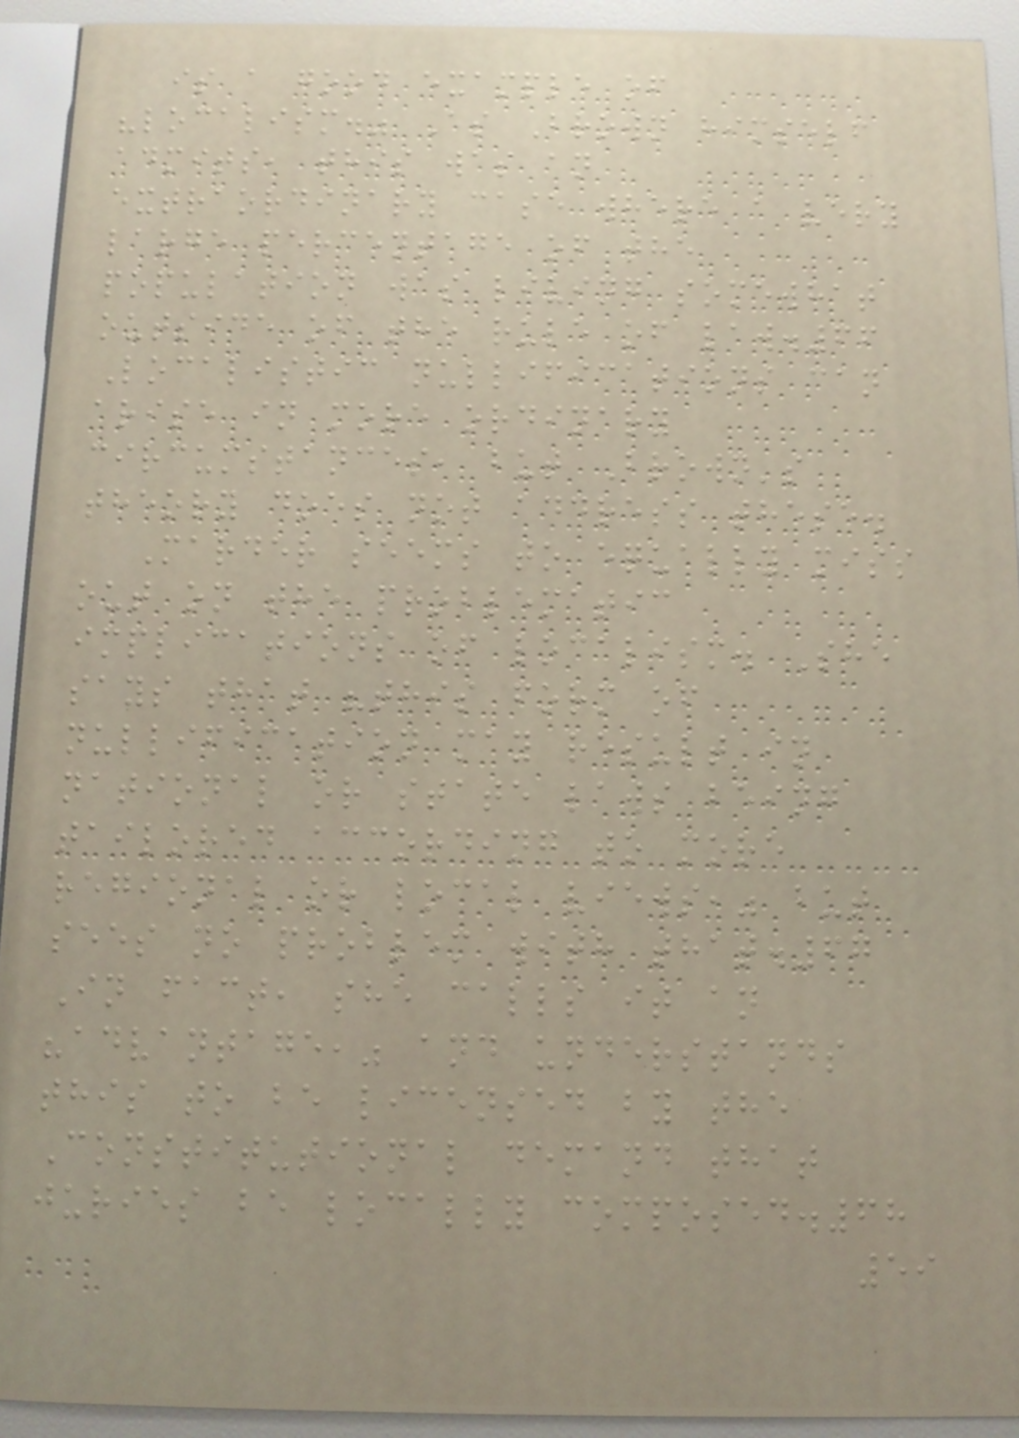is a good example of
"localism." As Brown himself
admits, this was an
extraordinary case where a very
large percentage of the
population was living somewhat
outside of the rule of law.66
Localistic nullifications can
arise in more ordinary
circumstances, but Brown's
theory does not address these.
Marder seems to equally miss
out on the problematic
implications of localism. She
says that "this form of
nullification may result in
national or state laws being
tailored according to more
regional or local views," but
sees no problem with that.67
In fact, she calls it an
"advantage," and understands
this to be licensed by the
Constitutional demand that
juries be locally composed.68
59
